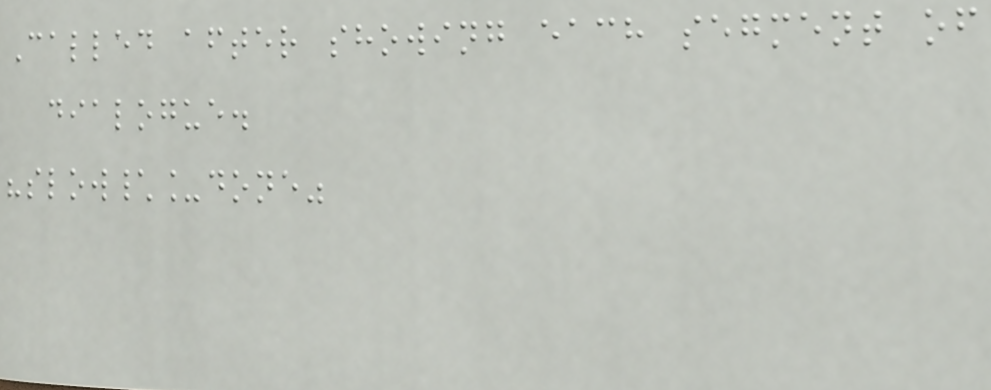Called after showing each segment of
dialogue.
"slow\_done"
